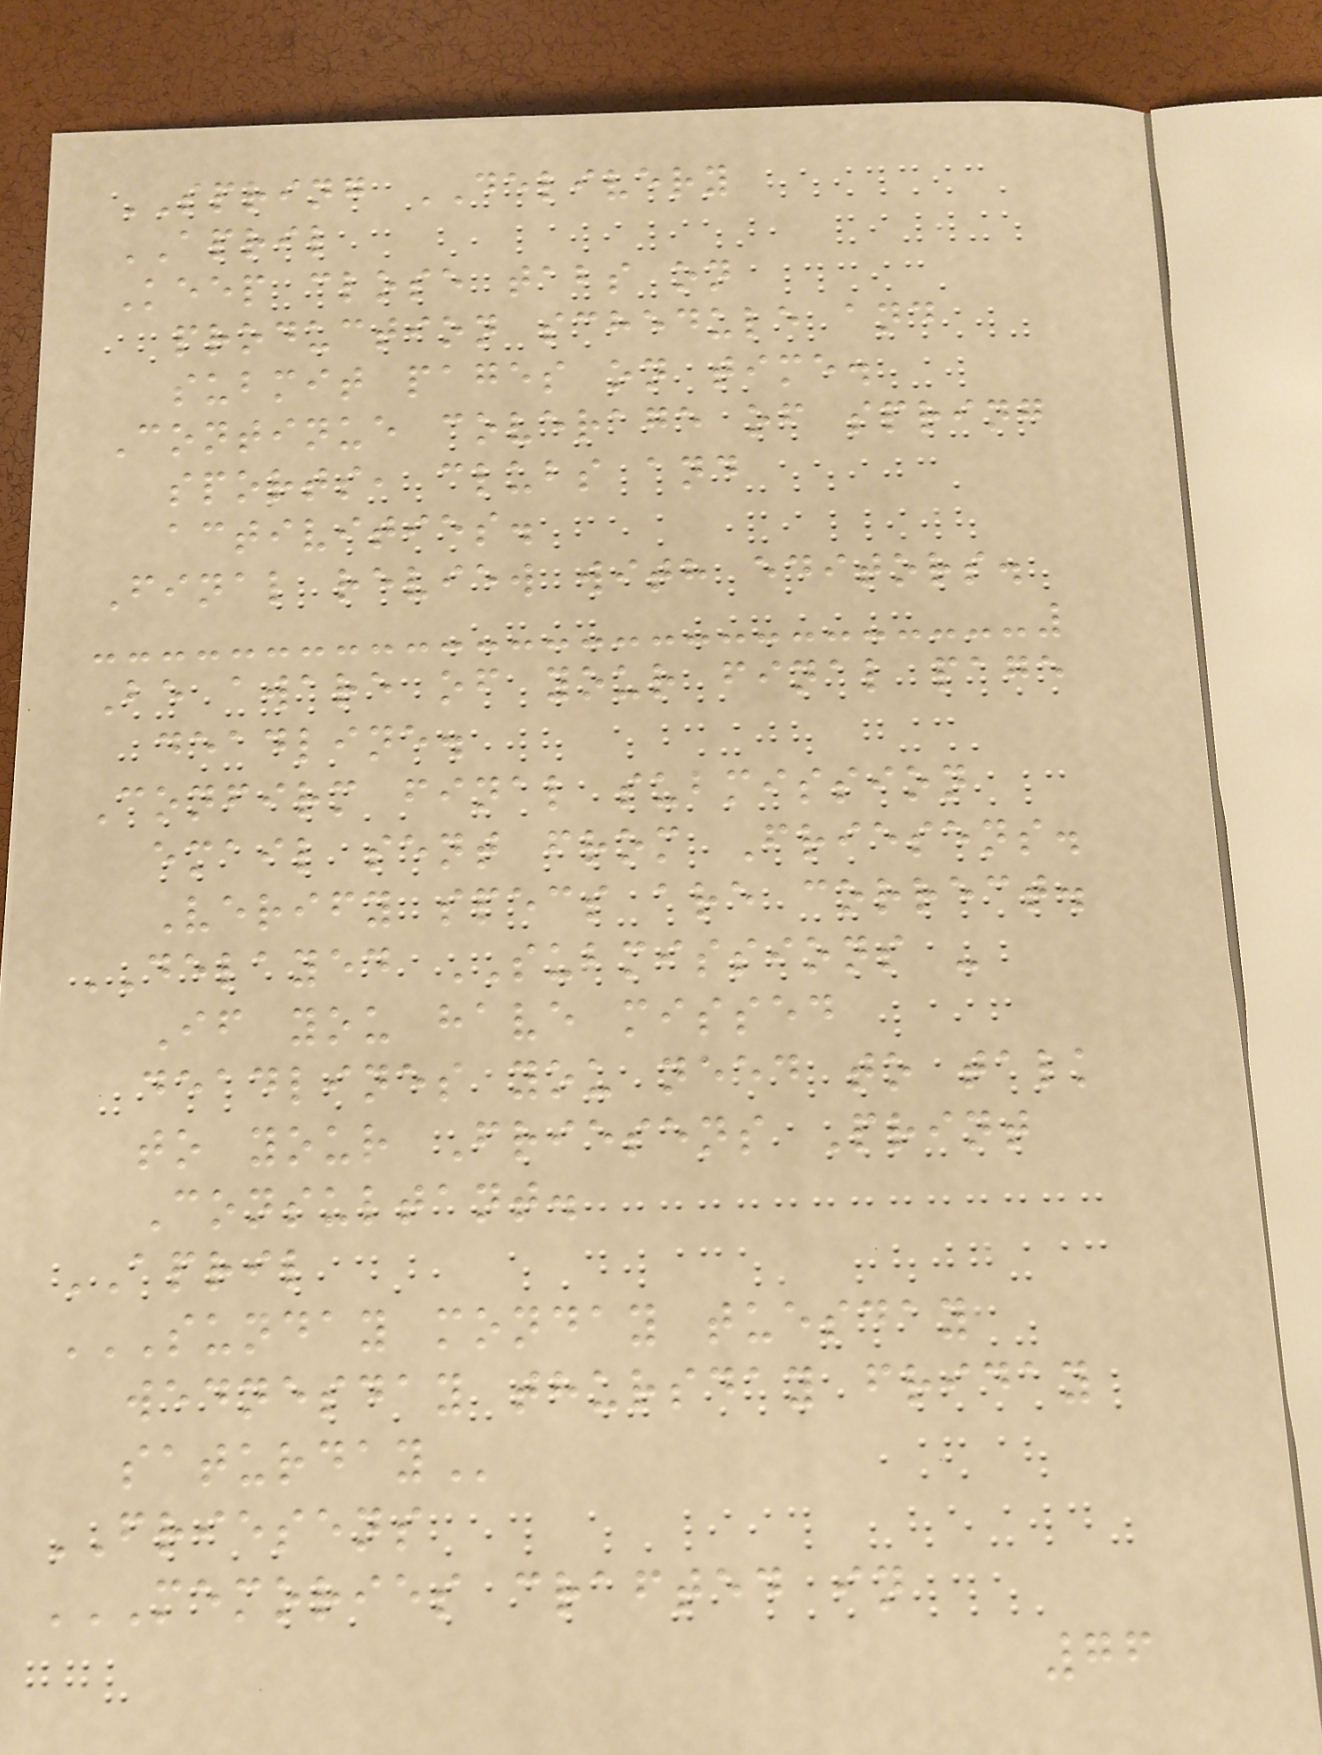SPRING DELIVERY
APRIL
Keep close tabs on
production schedule and
submit pages on time.
Continue coverage of spring
sports, clubs and
activities.
Final review with editors.
Be aware of your final page
deadline.
Confirm final submission
email sent from Friesens.
Verify specs are correct.
DELAYED SUBMISSIONS -
If you have missed
deadlines you need to talk
to your Friesens Print
Consultant.
APRIL
SUNDAY MONDAY TUESDAY
WEDNESDAY THURSDAY FRIDAY
SATURDAY
FRIESENS
MEMORIES CRAFTED IN
76
